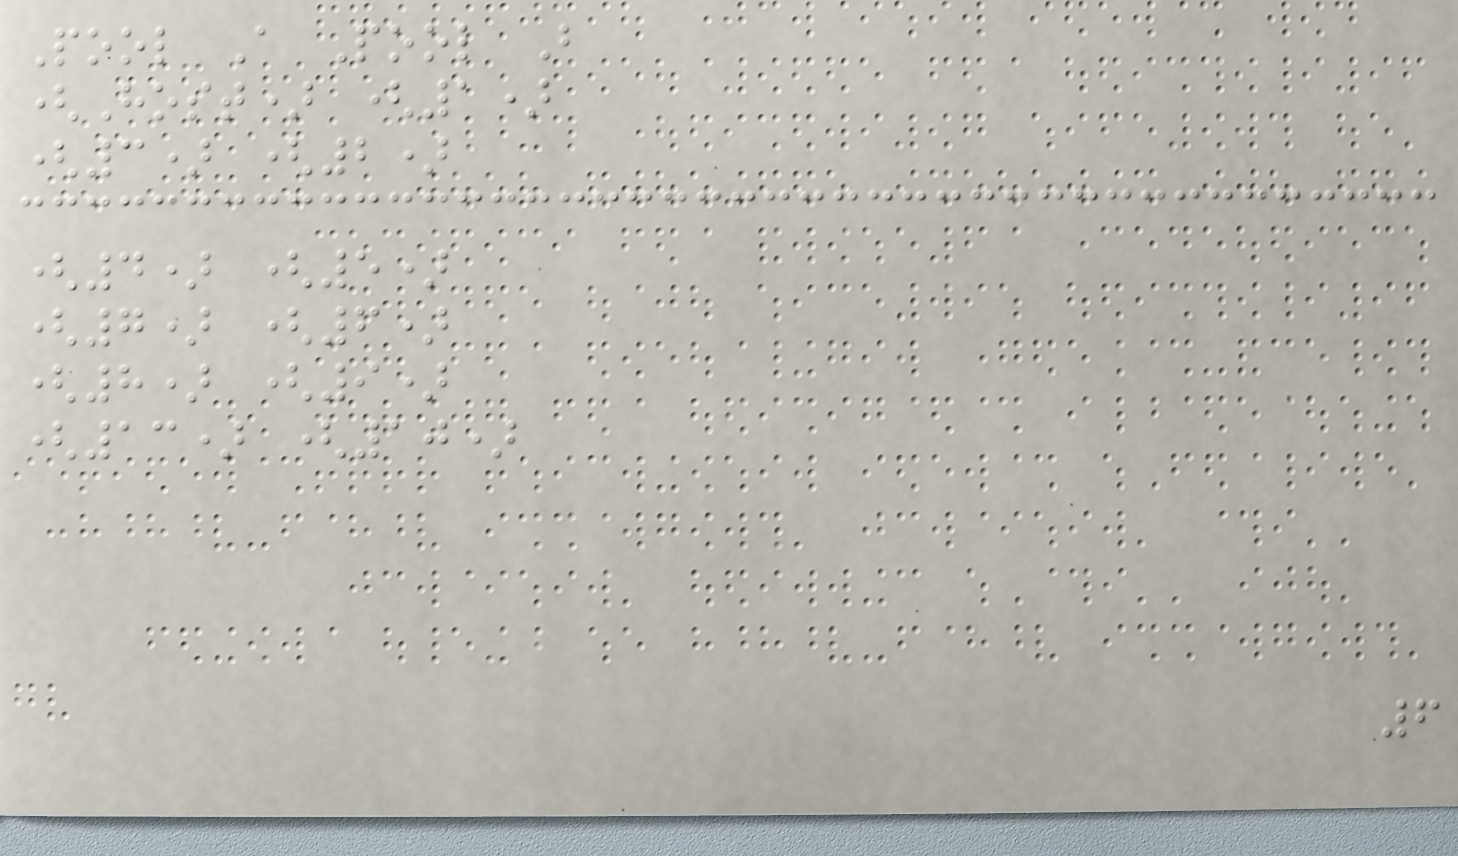Pool A Pool B
(Host) (1)
(3) (2)
(4) (5)
(7) (6)
(8) (9)
(13) (10)
6
